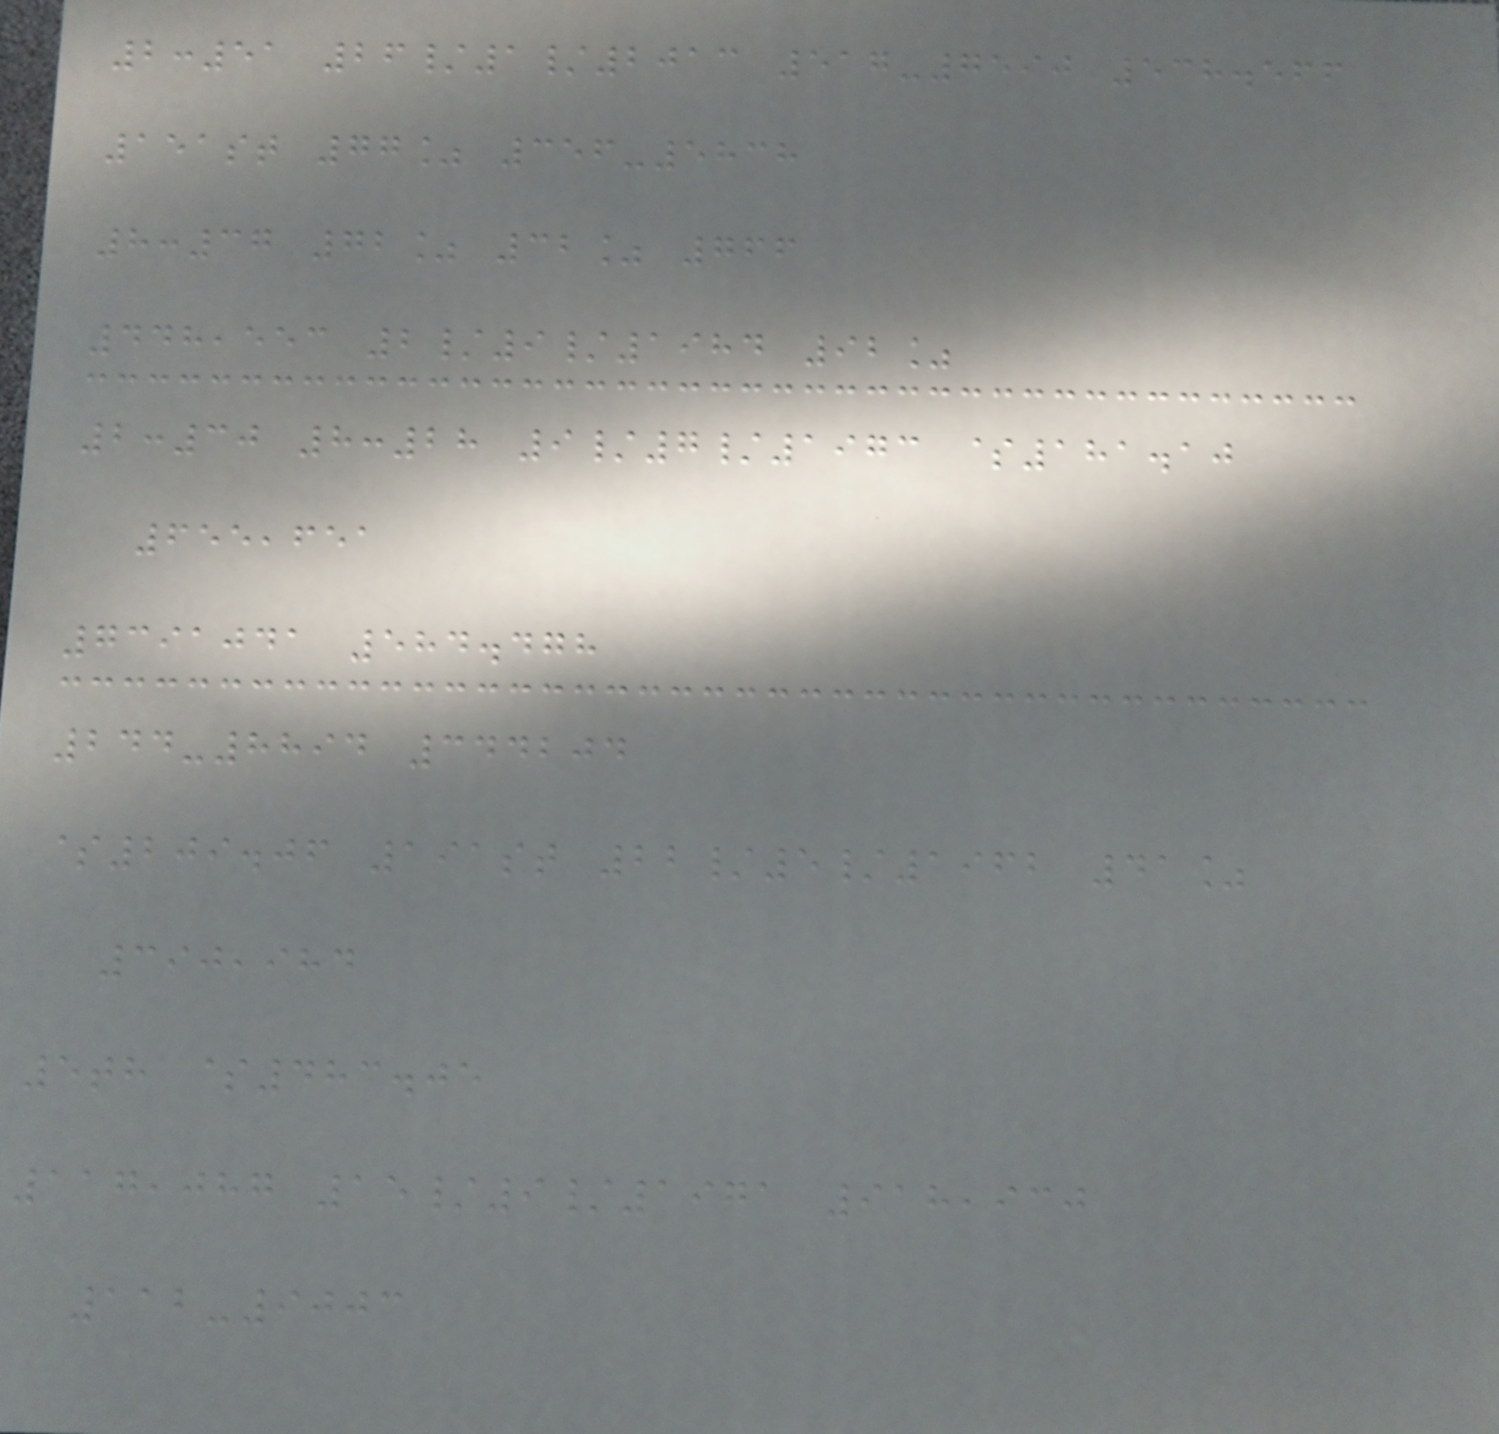2:51 26/1/2013 517-7590 538.566
151st 77% 356-5838
8:37 72% 32% 766
448,553 2/9/1984 92%
2:30 8:28 9/7/1973 $181.10
655,651
7391041 584.478
244-8894 344204
$209.06 191st 22/5/1962 41%
390,984
5th $483.05
117,087 15/9/1971 918,930
112-9003
